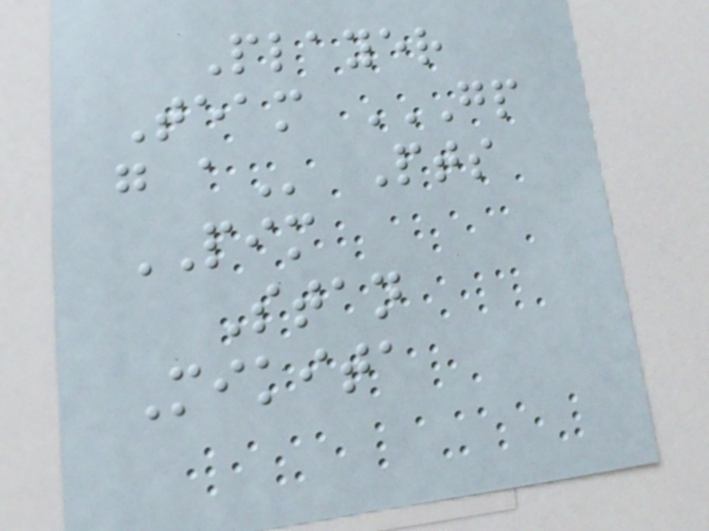Player
Team GP
G A Pts
PIM
Stan
Mikita
